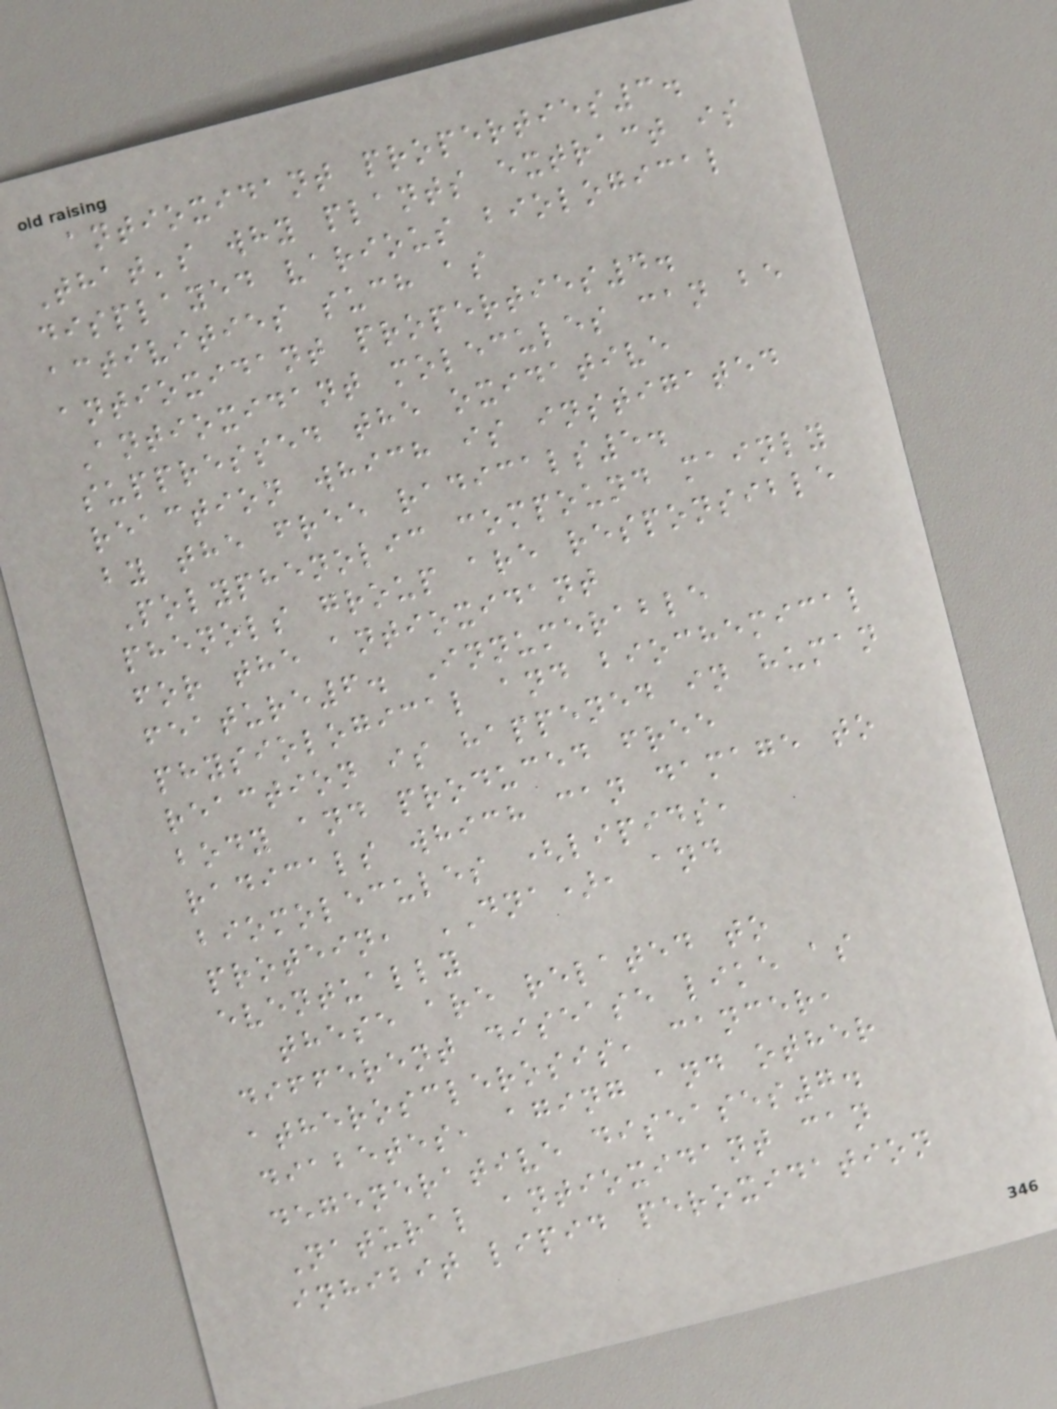antioxidant properties3.
That's why plants extract is
displayed various biological
activities such as
antioxidant properties4.
Antioxidant molecules can be
suppressed the oxidative
reaction which is instigated
by the free radicals5.
Polyphenolic compound mainly
phenols group are responsible
for the antioxidant
feature6. Innumerable
physiological and biochemical
reaction is happened in human
body and produced free
radicals which can damage to
biomolecules (lipids,
protein, DNA), and
eventually
these are related to
different disease like as
atherosclerosis, cancer,
diabetes, aging and other
degenerative diseases7.
Natural antioxidant can
inhibit lipid peroxidation
